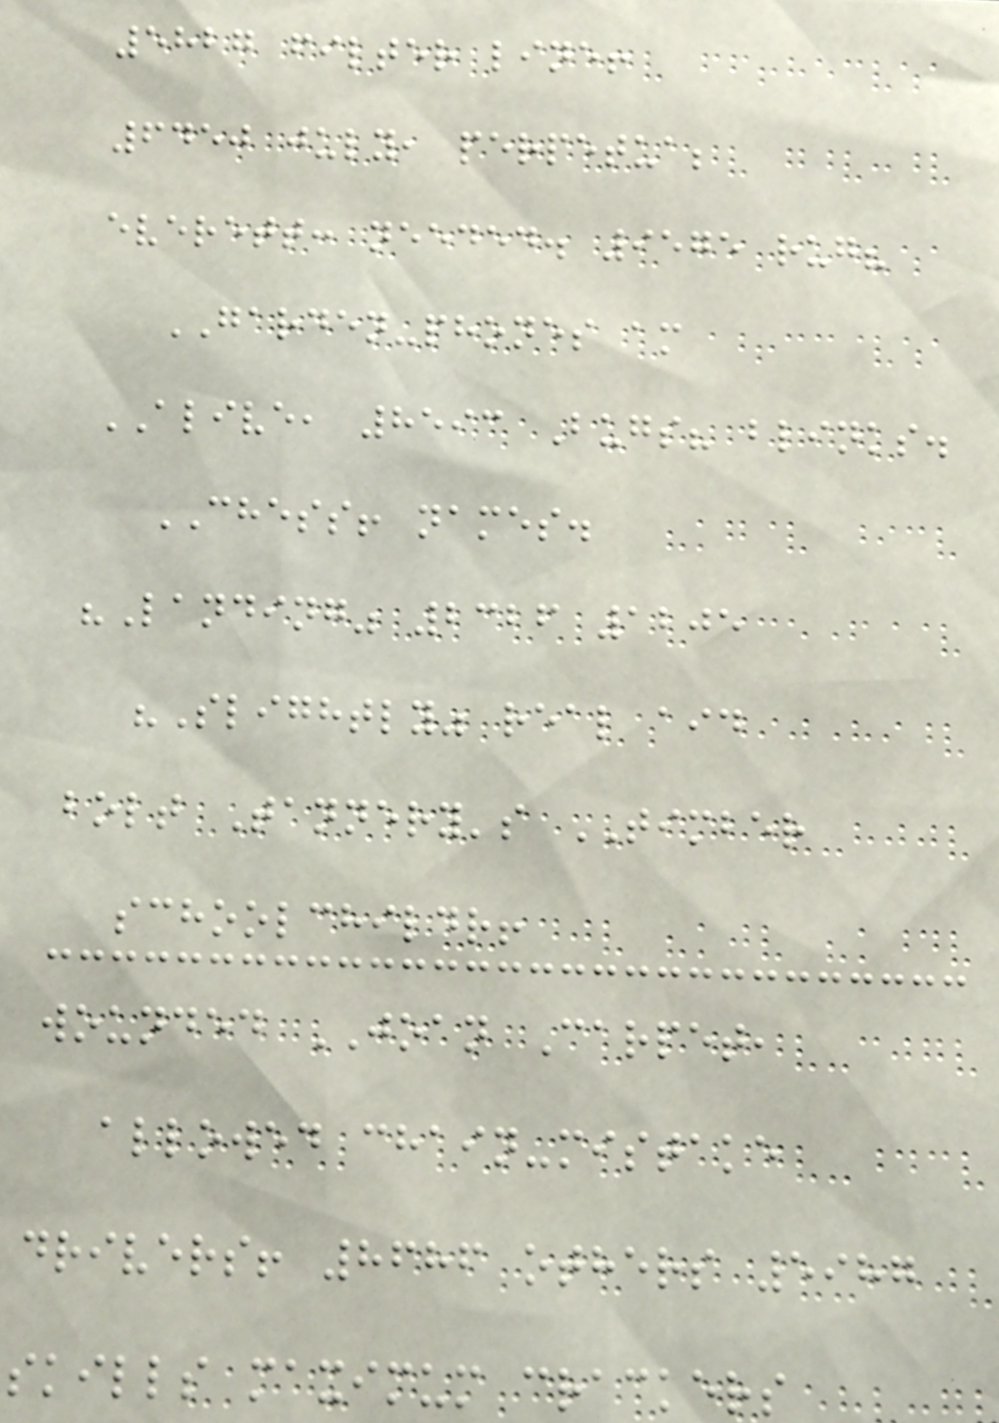5827 filter line!
6450 july, perpetua;
everett: needed. 9575 rug?
GARDEN-phones am
ALIVE, 8593 Bugs? blinks.
CHESS! names.
"Landing" 2326 1205
"Slightly" real aid
bolt Tannery's TIMBER
schoolchildr!
wounded JOAN Carpet,
allowed chain-mistake
drivers! 8686 others 5987
skills maximum crackers
